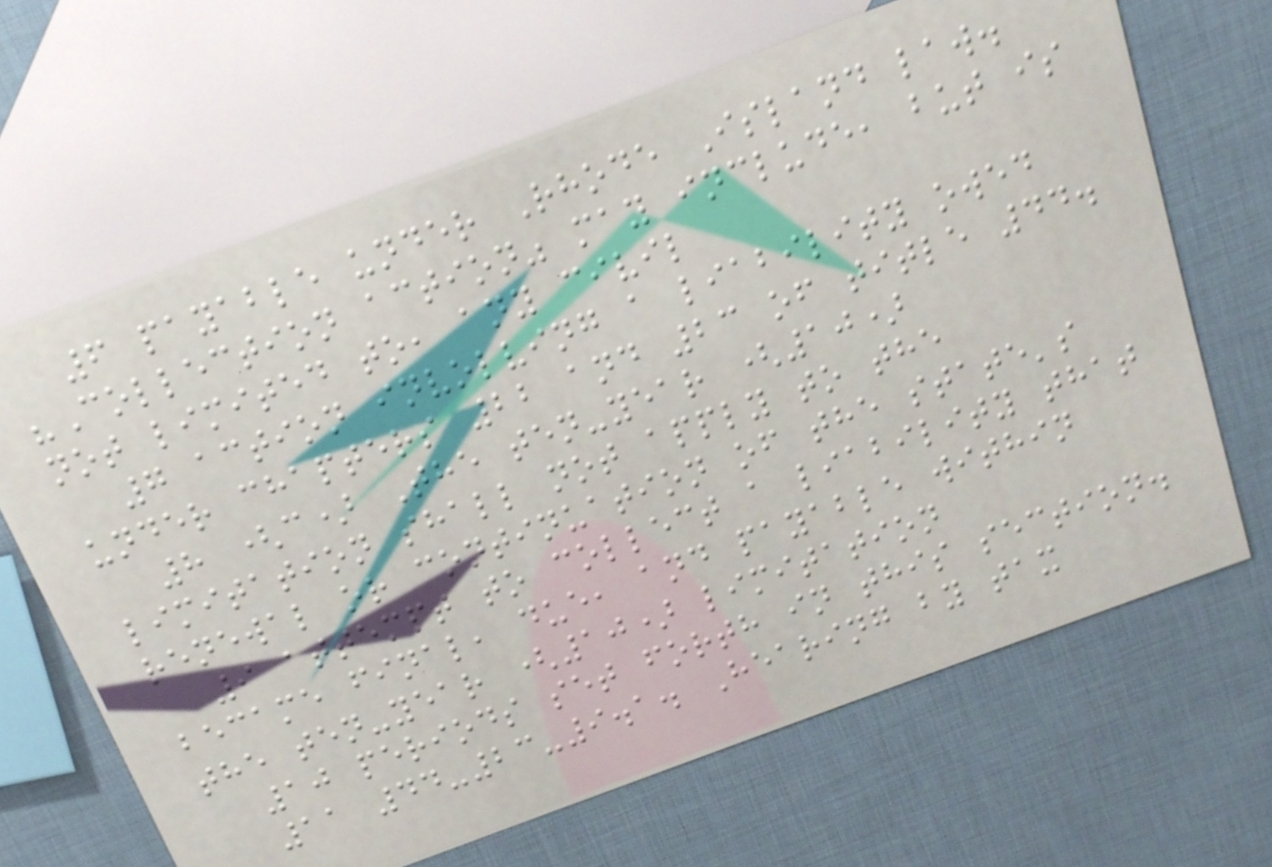6 payable under Rhode Island law.
"Collection action" may include, but is
not limited to, any civil
7 action involving a liability owed
under chapters 22 and 23 of title 44.
8 (c) The ten-year (10)
limitation shall not apply to the
renewal or continuation of the state's
9 attempt to collect a liability that
became final, due, and payable within
the ten-year (10) limitation
10 periods set forth in this section.
11 44-23-9.1. Hearing by tax
